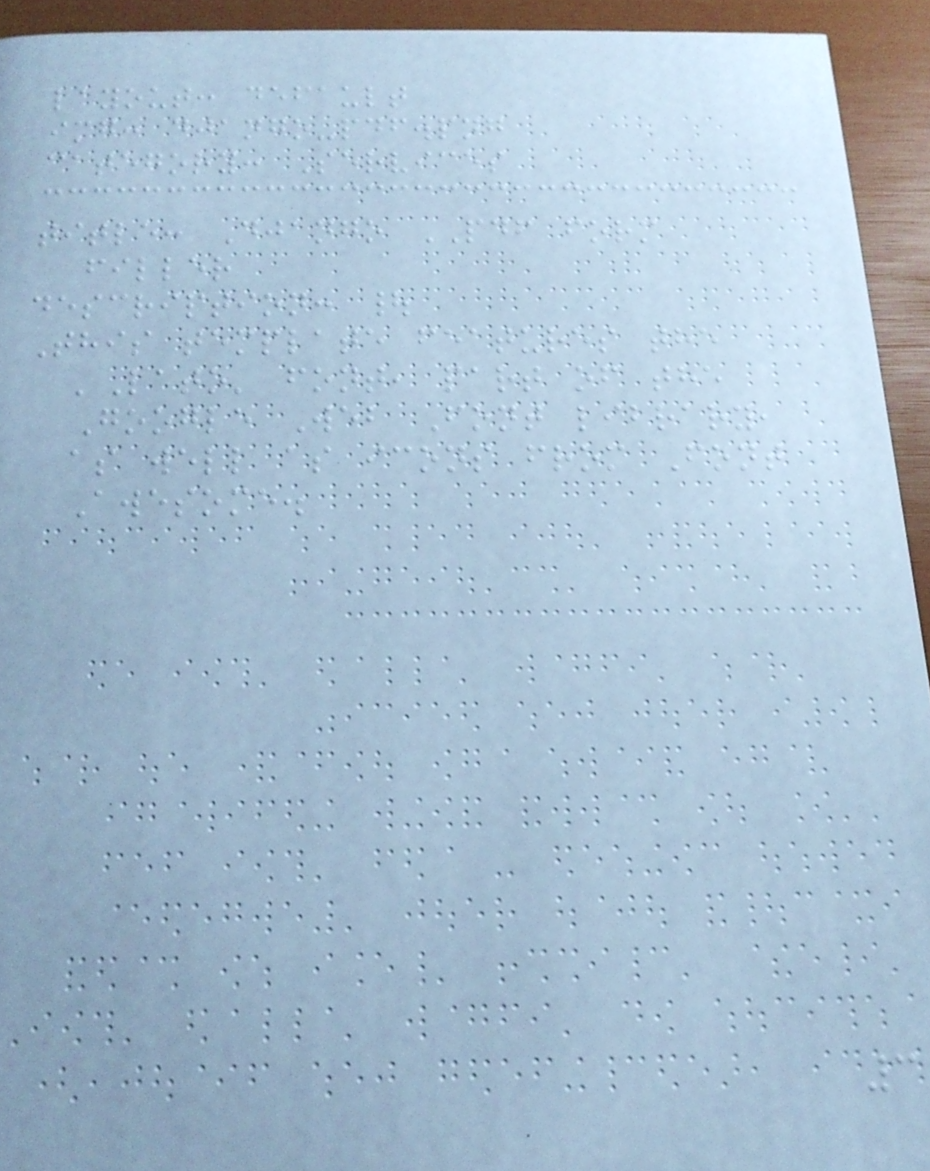layout: default
img: django-pdf.png
category: Services
title: Django PDF form
filler
description: |
This template features the
'Lato' font, part of the
Google Web Font library,
as well as icons from Font
Awesome.
3
